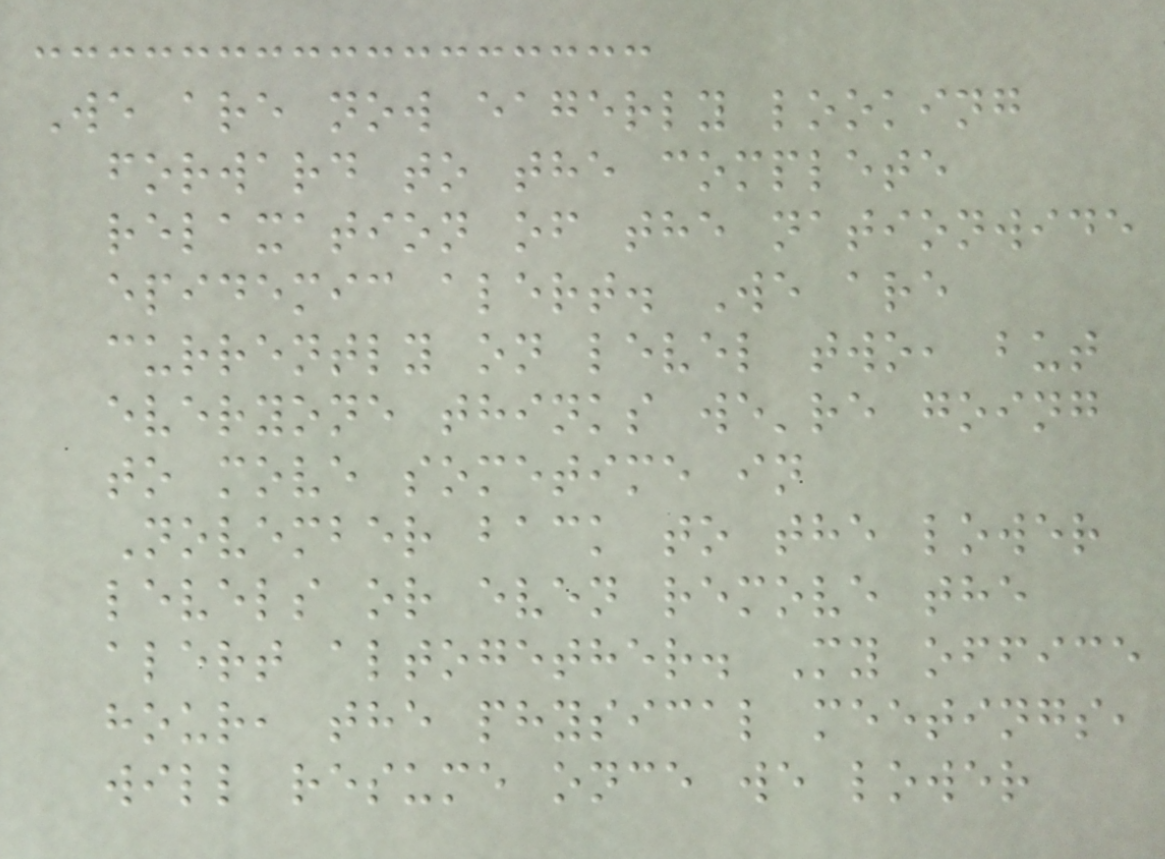We are now eagerly looking
forward to the complete
relaxation of the nationwide
epidemic alert. We are
currently on level two, but
everyone thinks we're going
to move sometime in
November back to the lower
levels or even remove the
alert altogether. My office
hour, the physical meetings,
will resume once we lower
